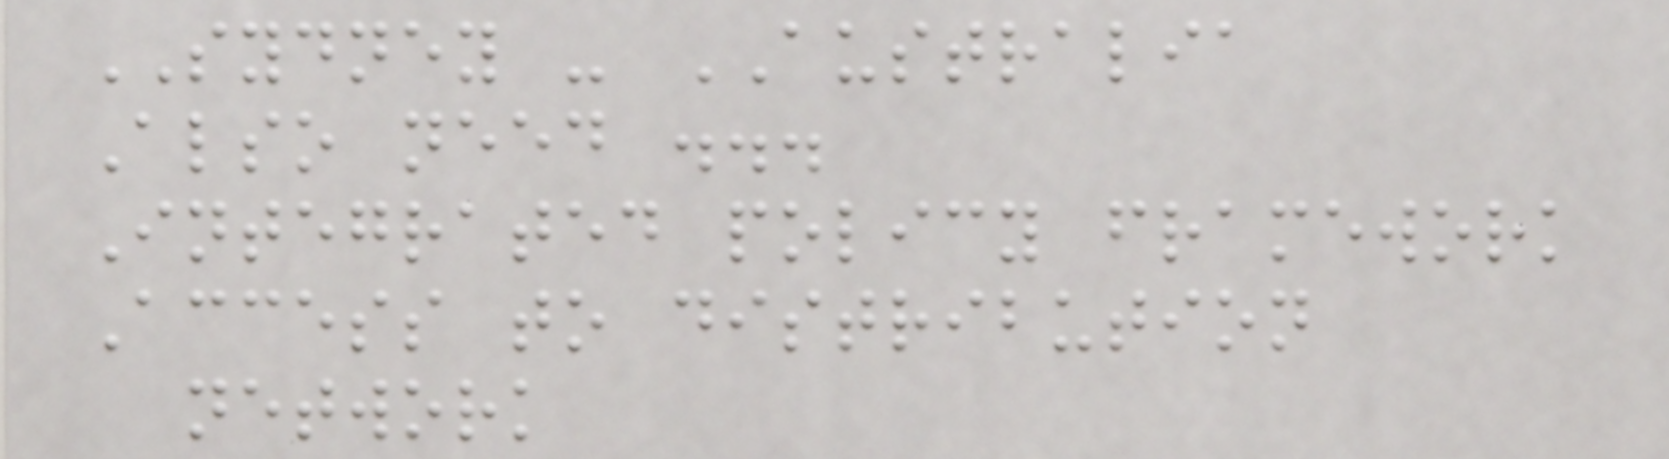SYDNEY - AUSTRALIA
Also need ...
Integrated policy framework
Access to distribution
network
